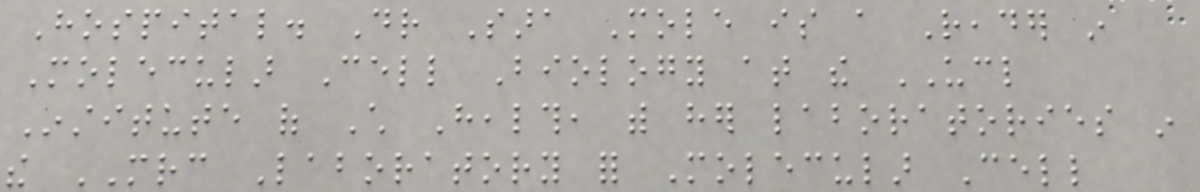Hospital. Dr Sara Mole is a Reader in
Molecular Cell Biology at the UCL
Institute of Child Health, with her laboratories in
the MRC Laboratory for Molecular Cell
